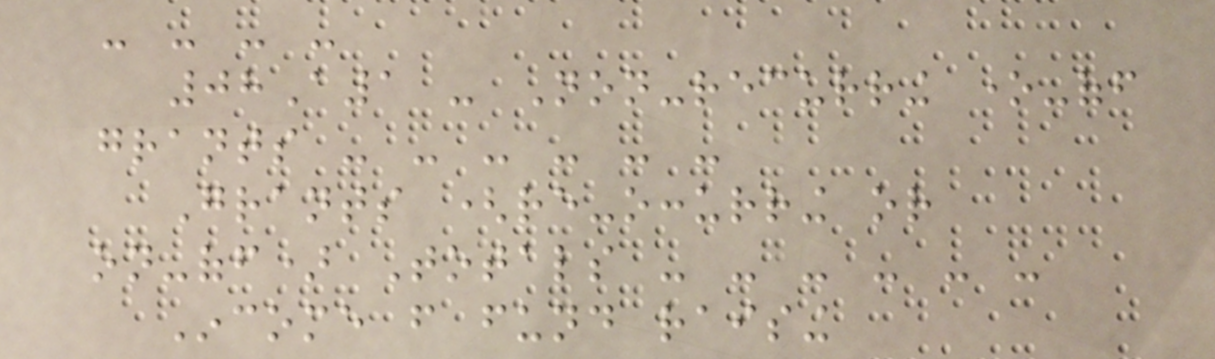- - - -
08A1 - Non-recurring one-off
grants - - - - - -
Grants (re-occurring or
on-off) Totals - - - - - -
Income from fund raising
